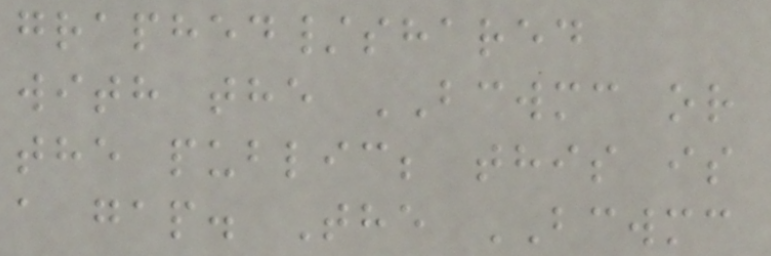graphed/shared
with the BCWMC or
the public; this is
a gap. The BCWMC
